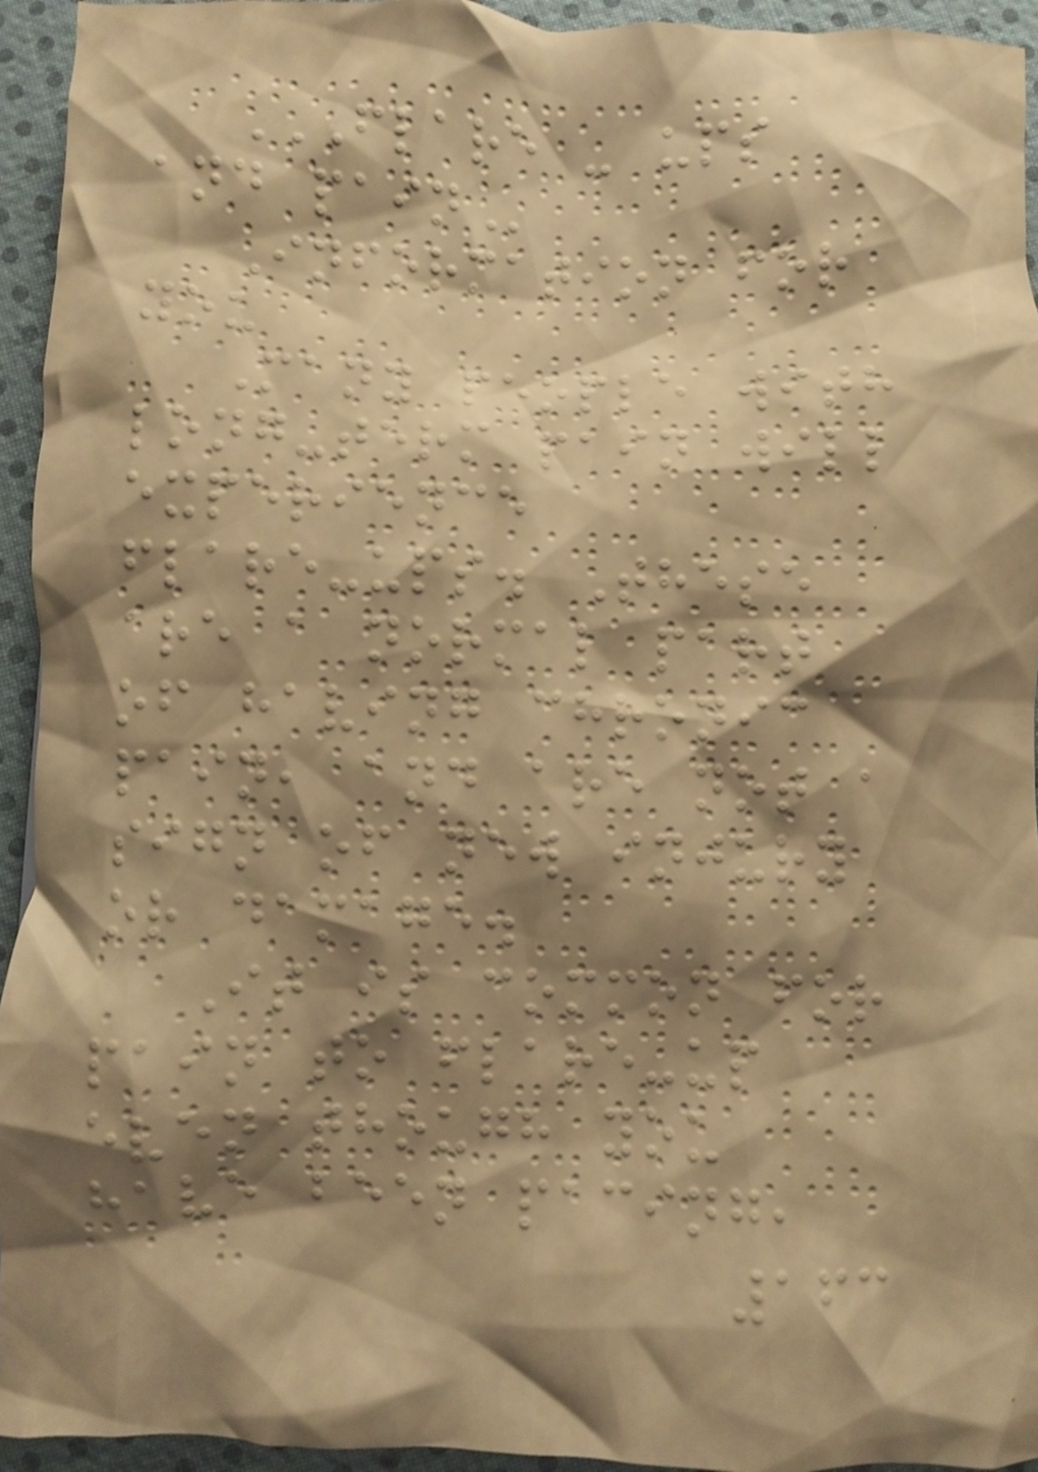FLARE - UPS
AND PAIN
Information for
you
Many people with
long-term pain will
experience
flare-ups. These
are a normal part
of having chronic
pain, and are not a
sign of new injury
or damage.
It is common for
pain to flare-up
even though you
have been pacing,
163
